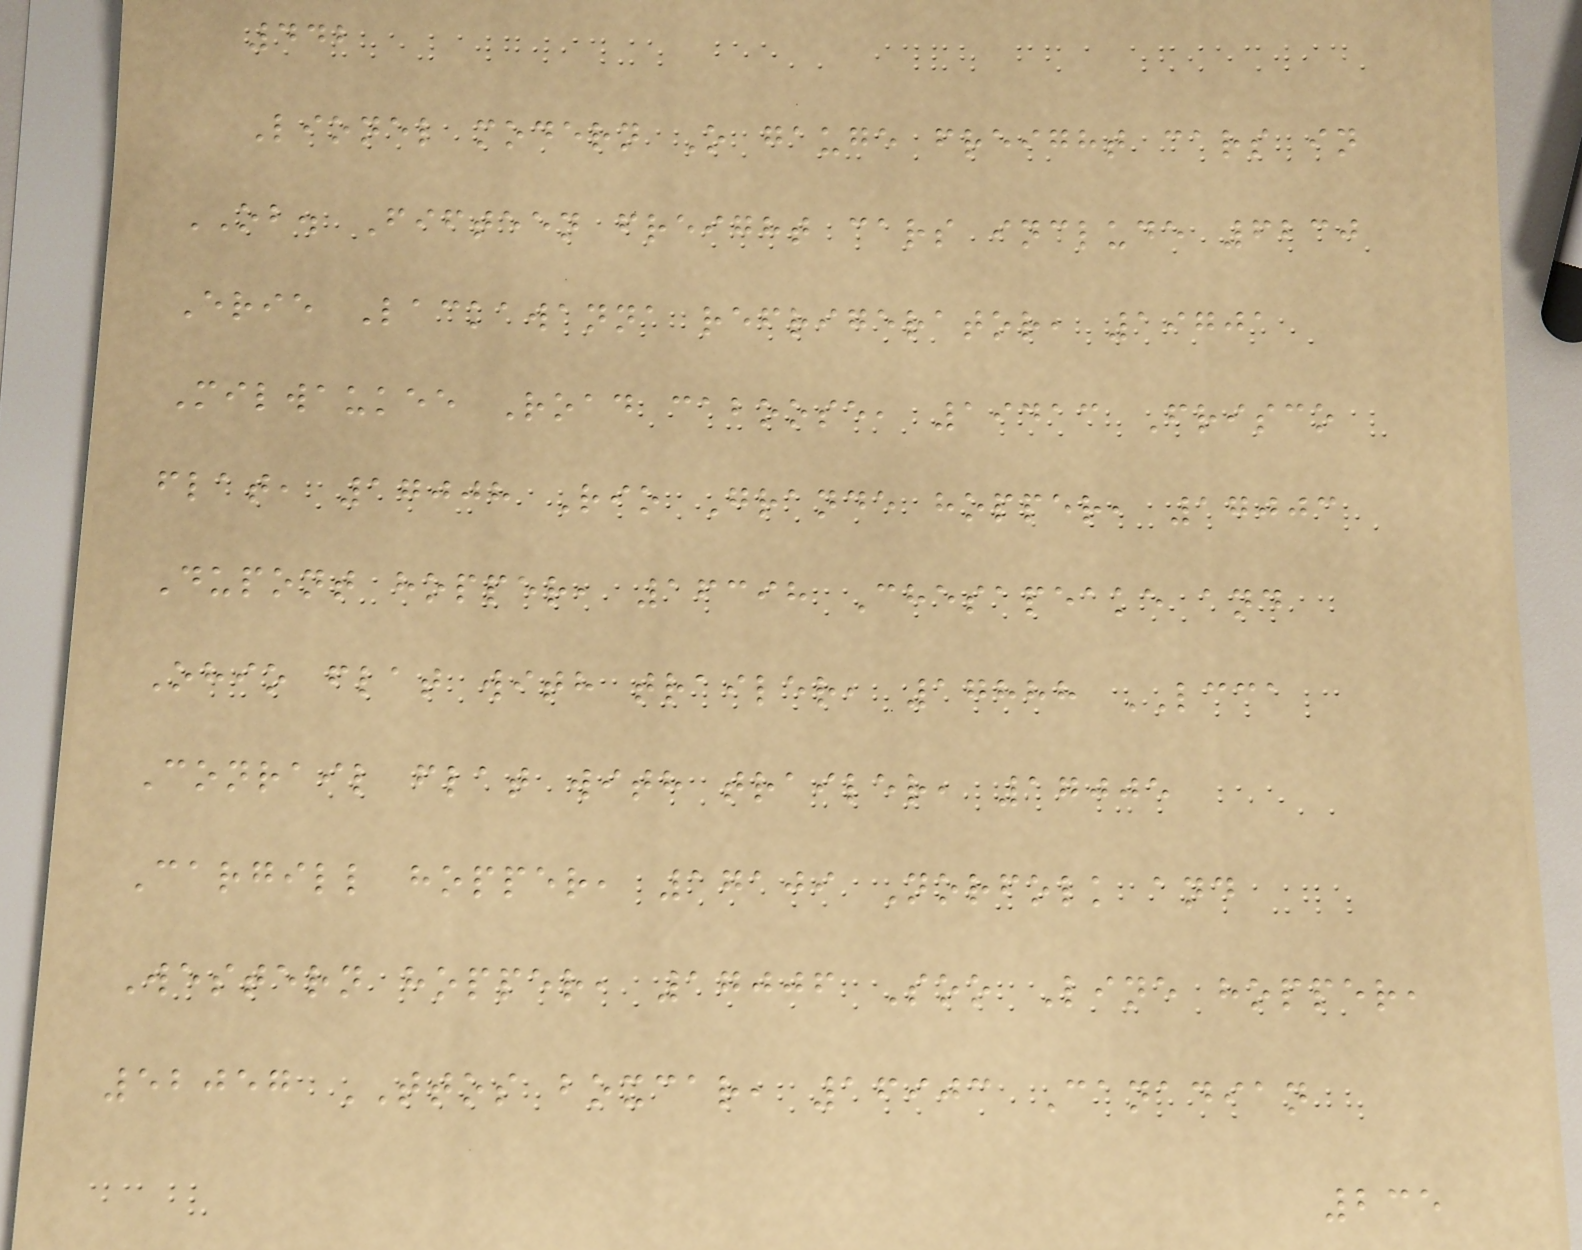442
Lionel modern O gauge freight cars in
OB. Fifteen freight cars include 6230
Erie Lackawanna refrigerator, 19701
Milwaukee Road caboose, 19413 Frisco
flat, 17008 Rio Grande hopper, 17003
Dupont hopper, 16398 Chesapeake and
Ohio flat with trailer, 17888 LCCA
Conrail flat with trailer, 17005
Cargill hopper, 17109 Norfolk and
Western hopper, 17006 Soo Line hopper,
52057 TTOS boxcar, 16903 Canadian
235
